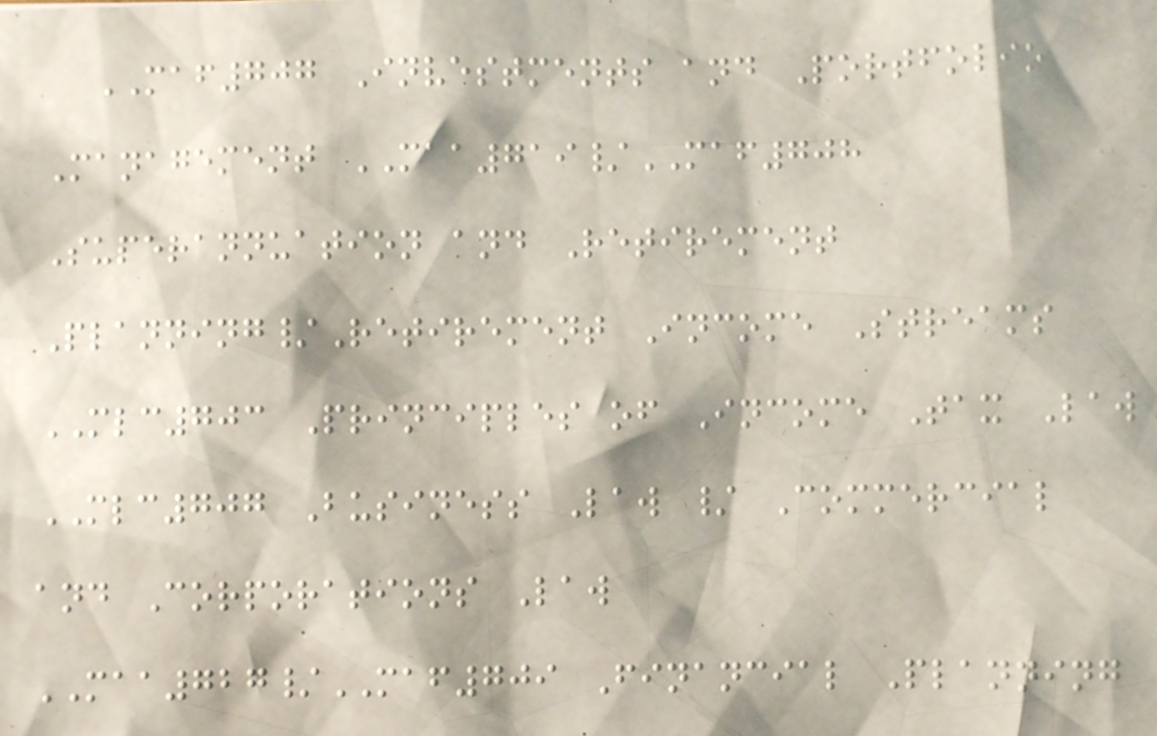MAF707 Investments and Portfolio
Management MAA719/MAF708
Superannuation and Retirement
Planning/Retirement Income Streams
MLC703 Principles of Income Tax Law
MLC707 Business Law / Commercial
and Corporations Law
MAA727/MAF709 Financial Planning
